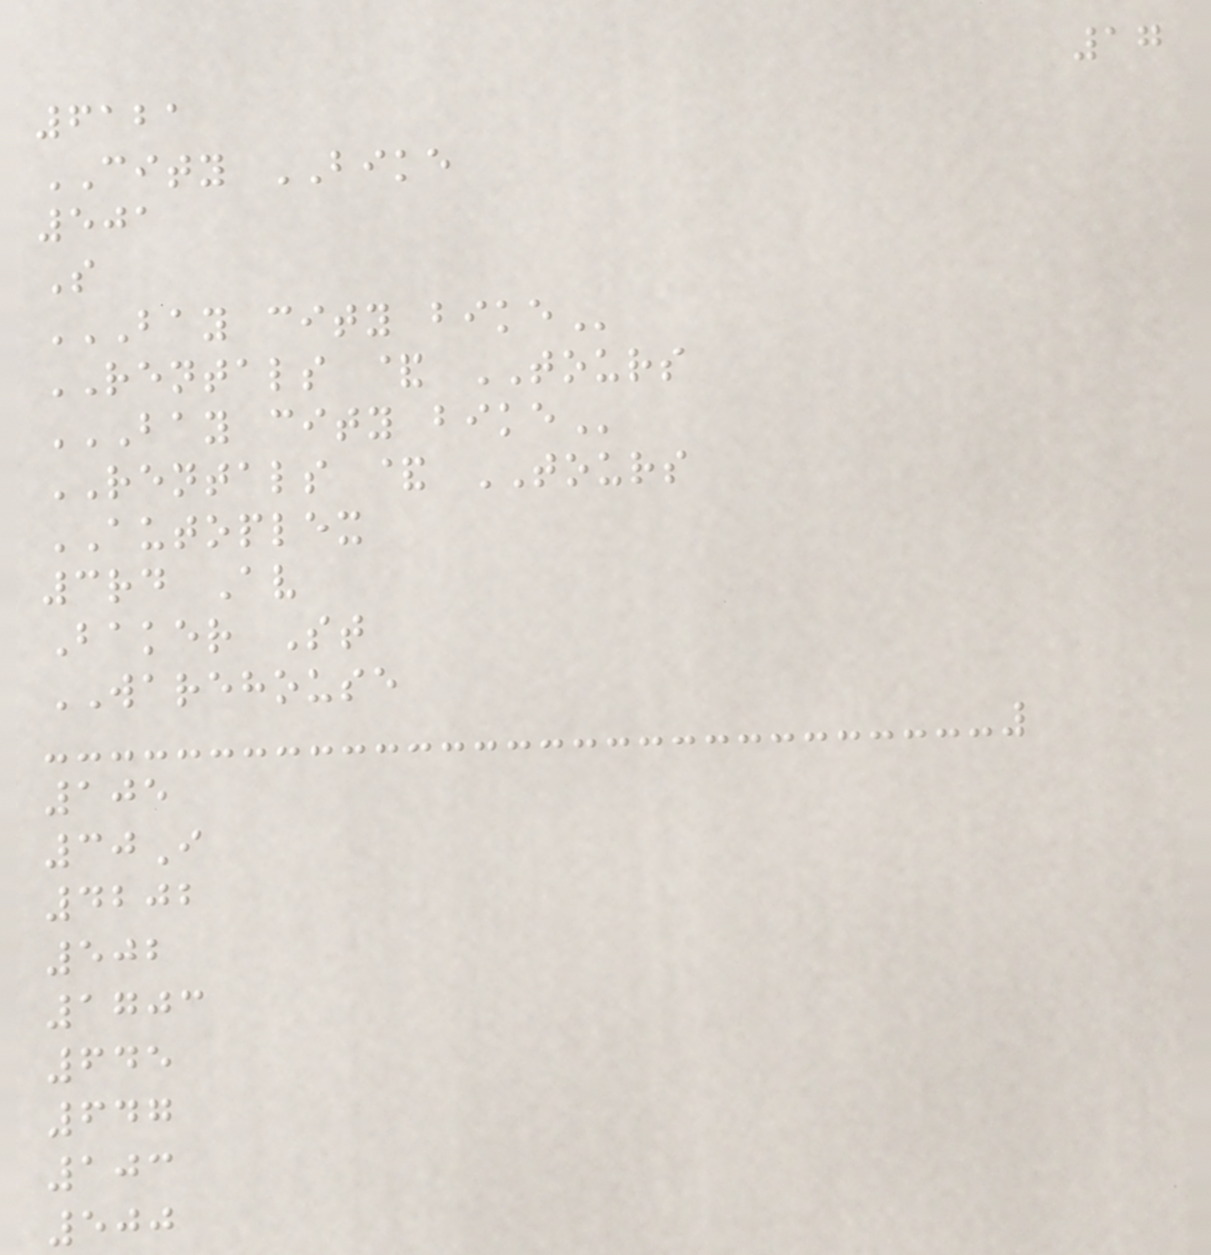17
6121
CITY BIKE
501
S
BAY CITY BIKE
RENTALS & TOURS
BAY CITY BIKE
RENTALS & TOURS
AUTOPLEX
3rd Av
Baker St
WAREHOUSE
105
30I
4202
502
1703
645
647
103
500
